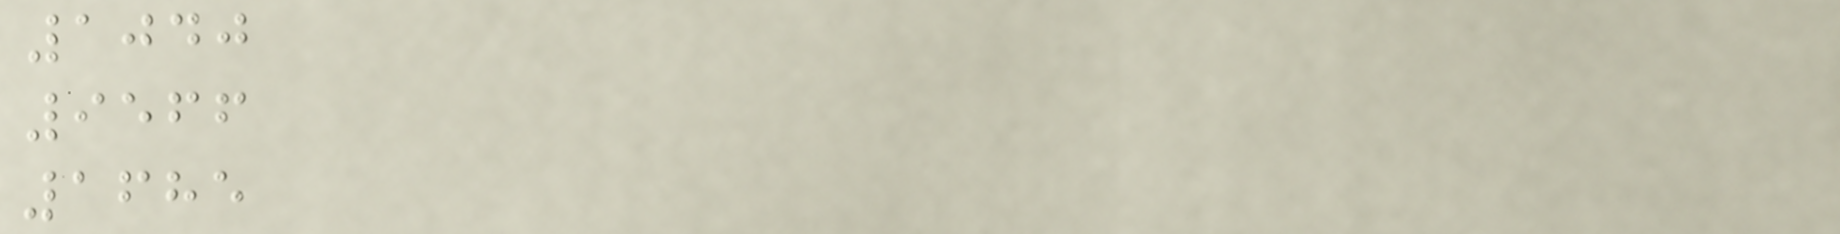1040
9566
1685
